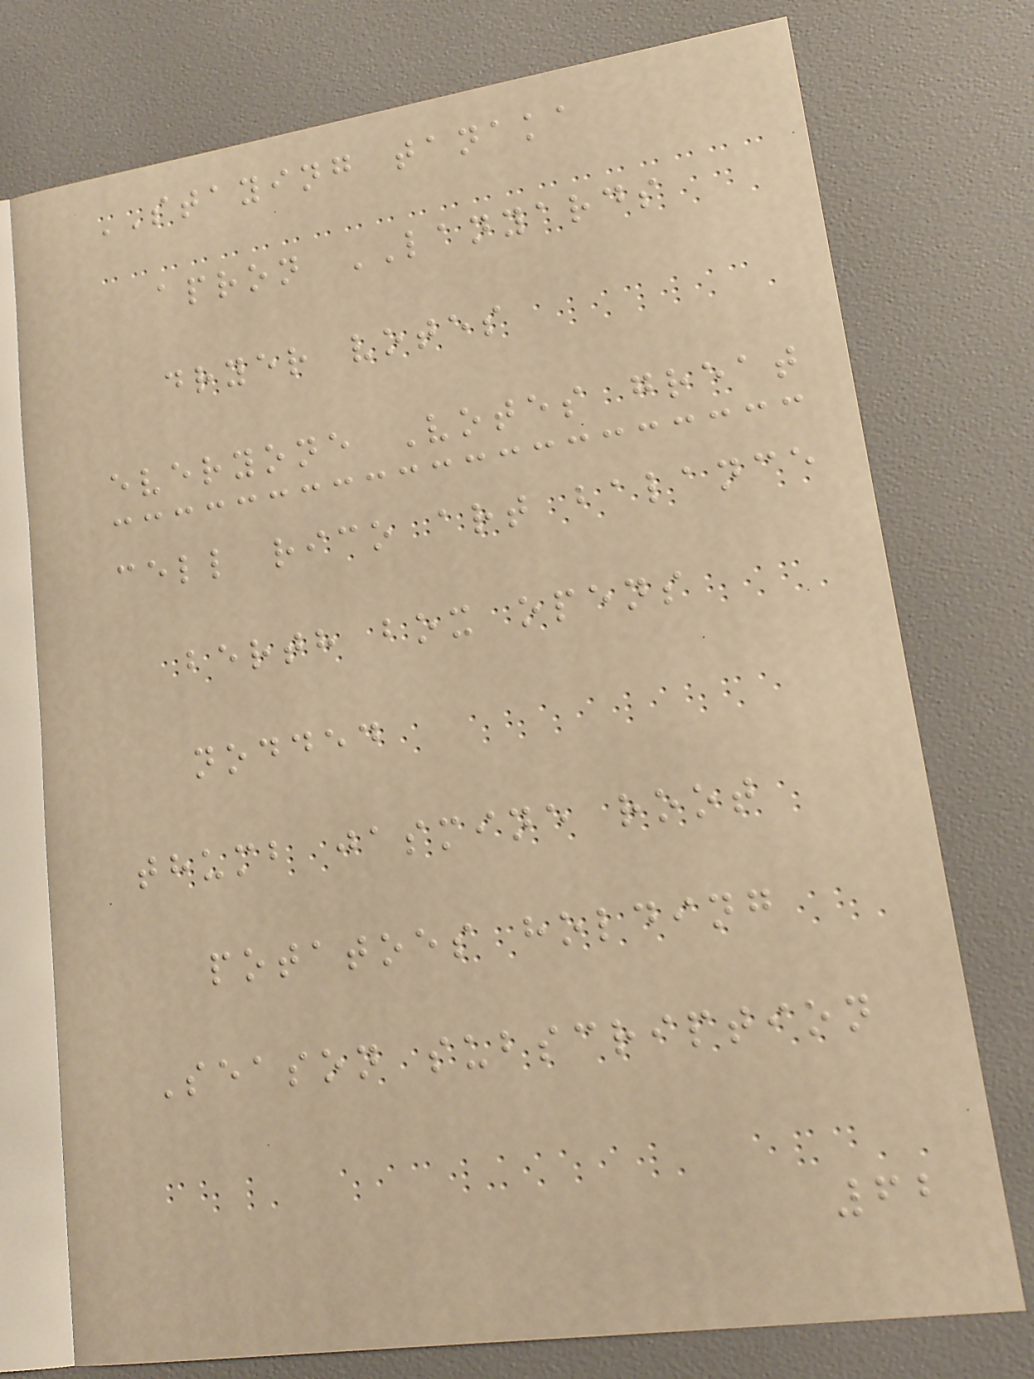STAYING tanaka
apron LANYARDS
dryer votes
everyone Votes great
cell rico art balance
berth box opens
nodded
thumb jasmine root
potatoes holding
Season subscription
62
